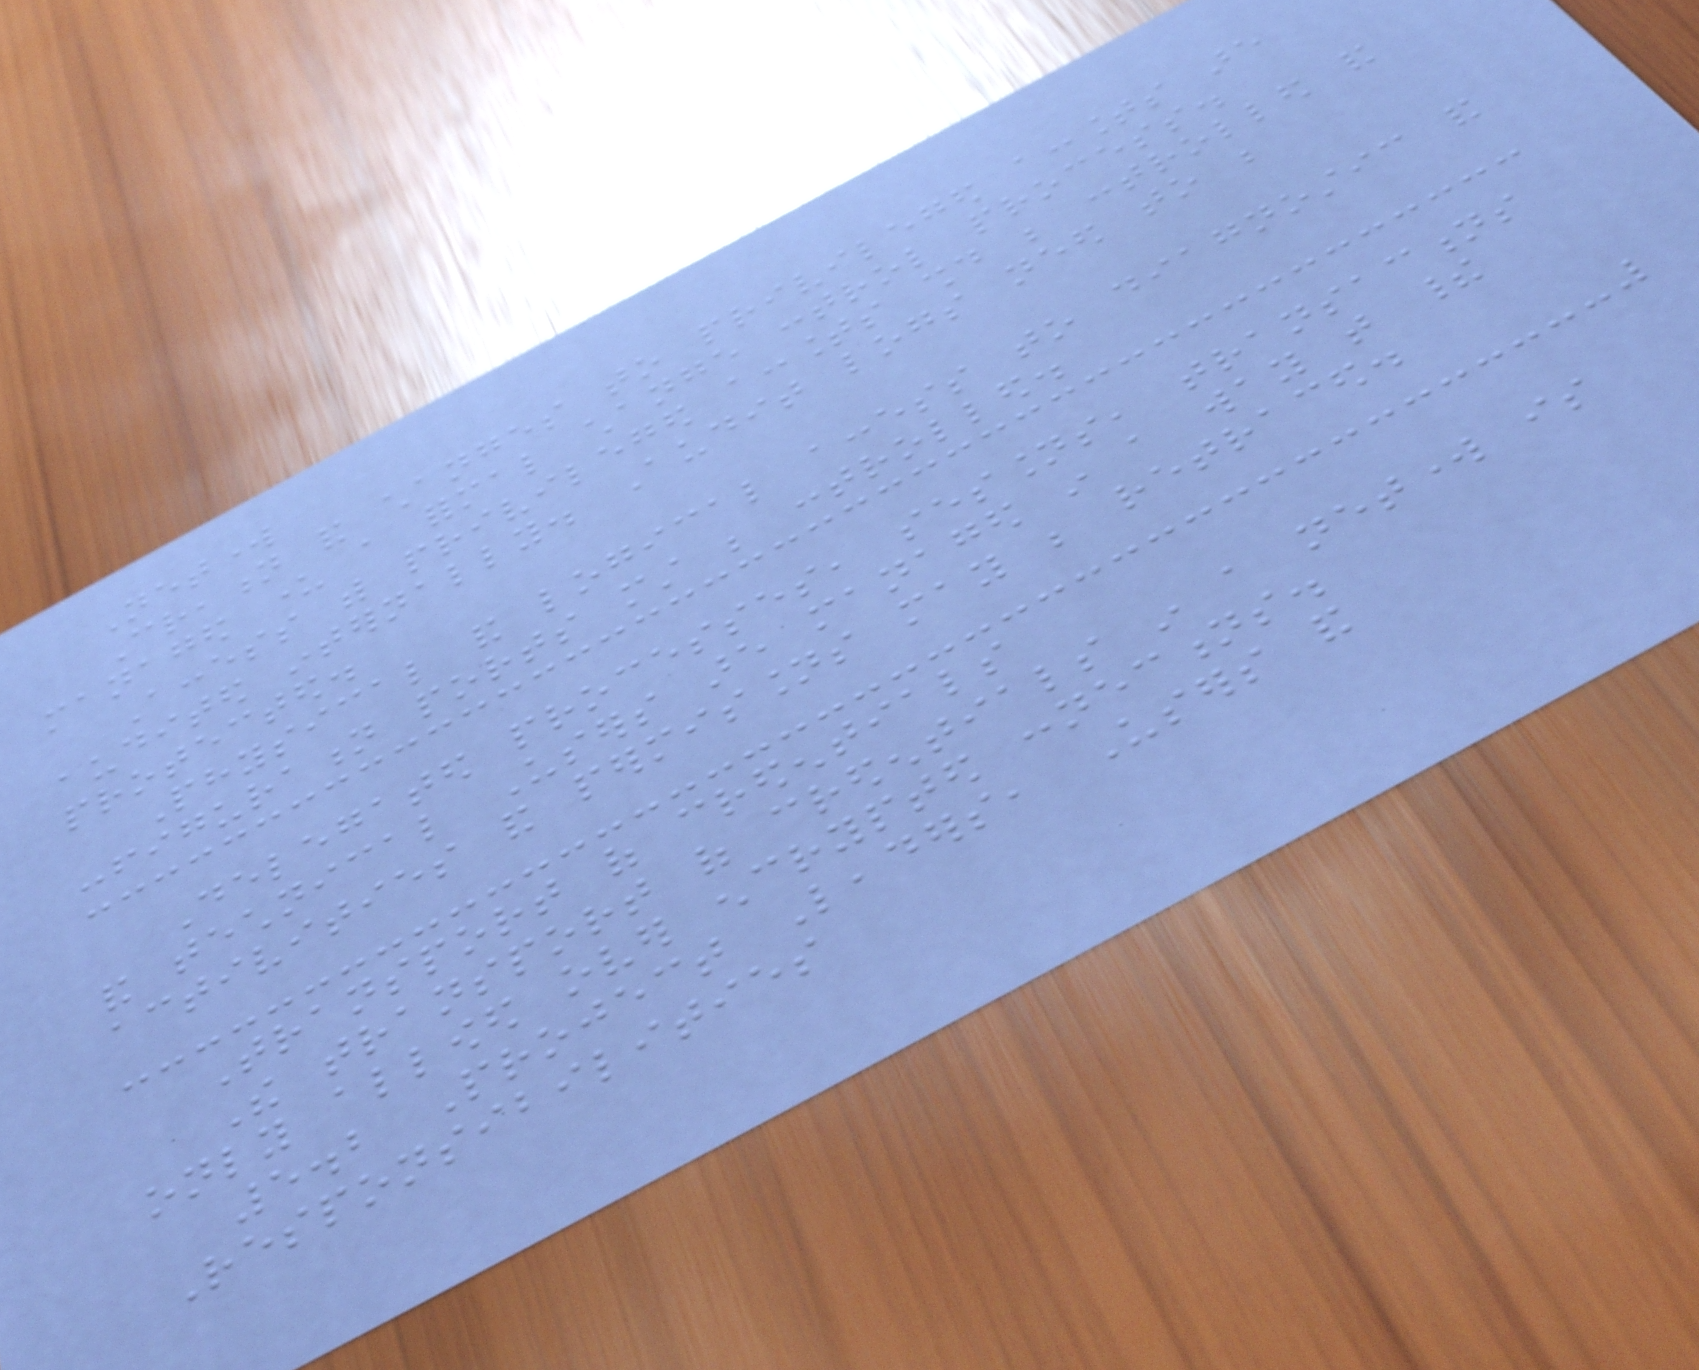Network
Creation and changes to privileged accounts are
managed under a formal change control process.
Access with privileged accounts should be controlled and
audited internally. Audit logs need to be
protected.
Physical and logical access to diagnostic and
configuration ports must be controlled.
Delegated processes, sessions, transactions
and technical Users are managed in a way that their
activities and permissions may be retraced.
Transport of credentials
The transport of credentials in a network is
only allowed over encrypted connections.
5.2 Project Leaders, Users and
Responsibilities
